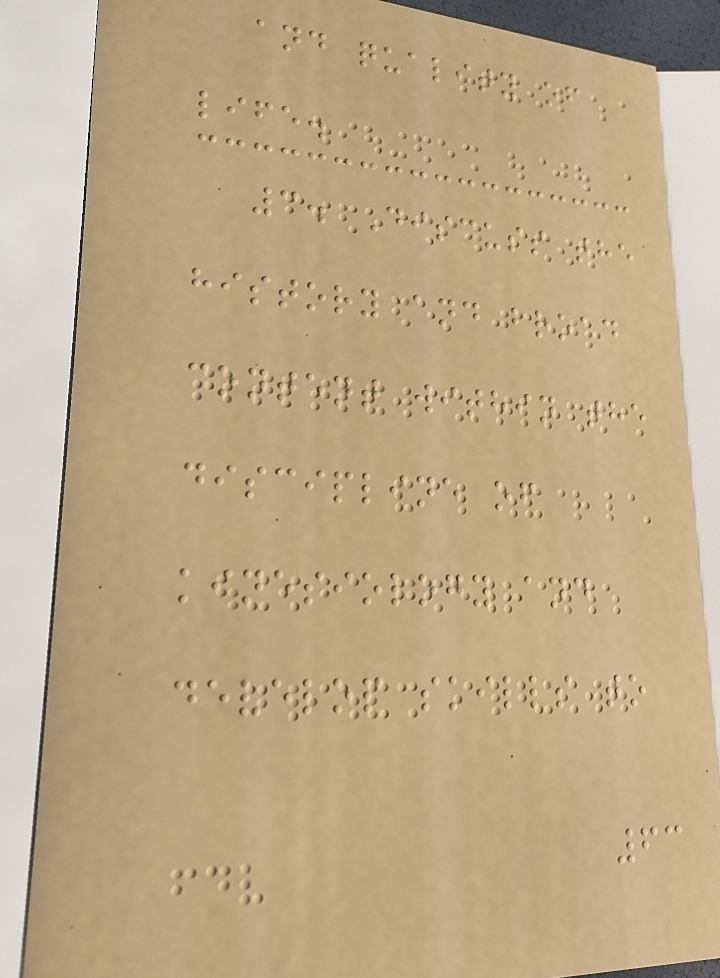and quality of
life.
3. Discuss the
history and broad
content within the
discipline of
kinesiology and
develop skills to
63
